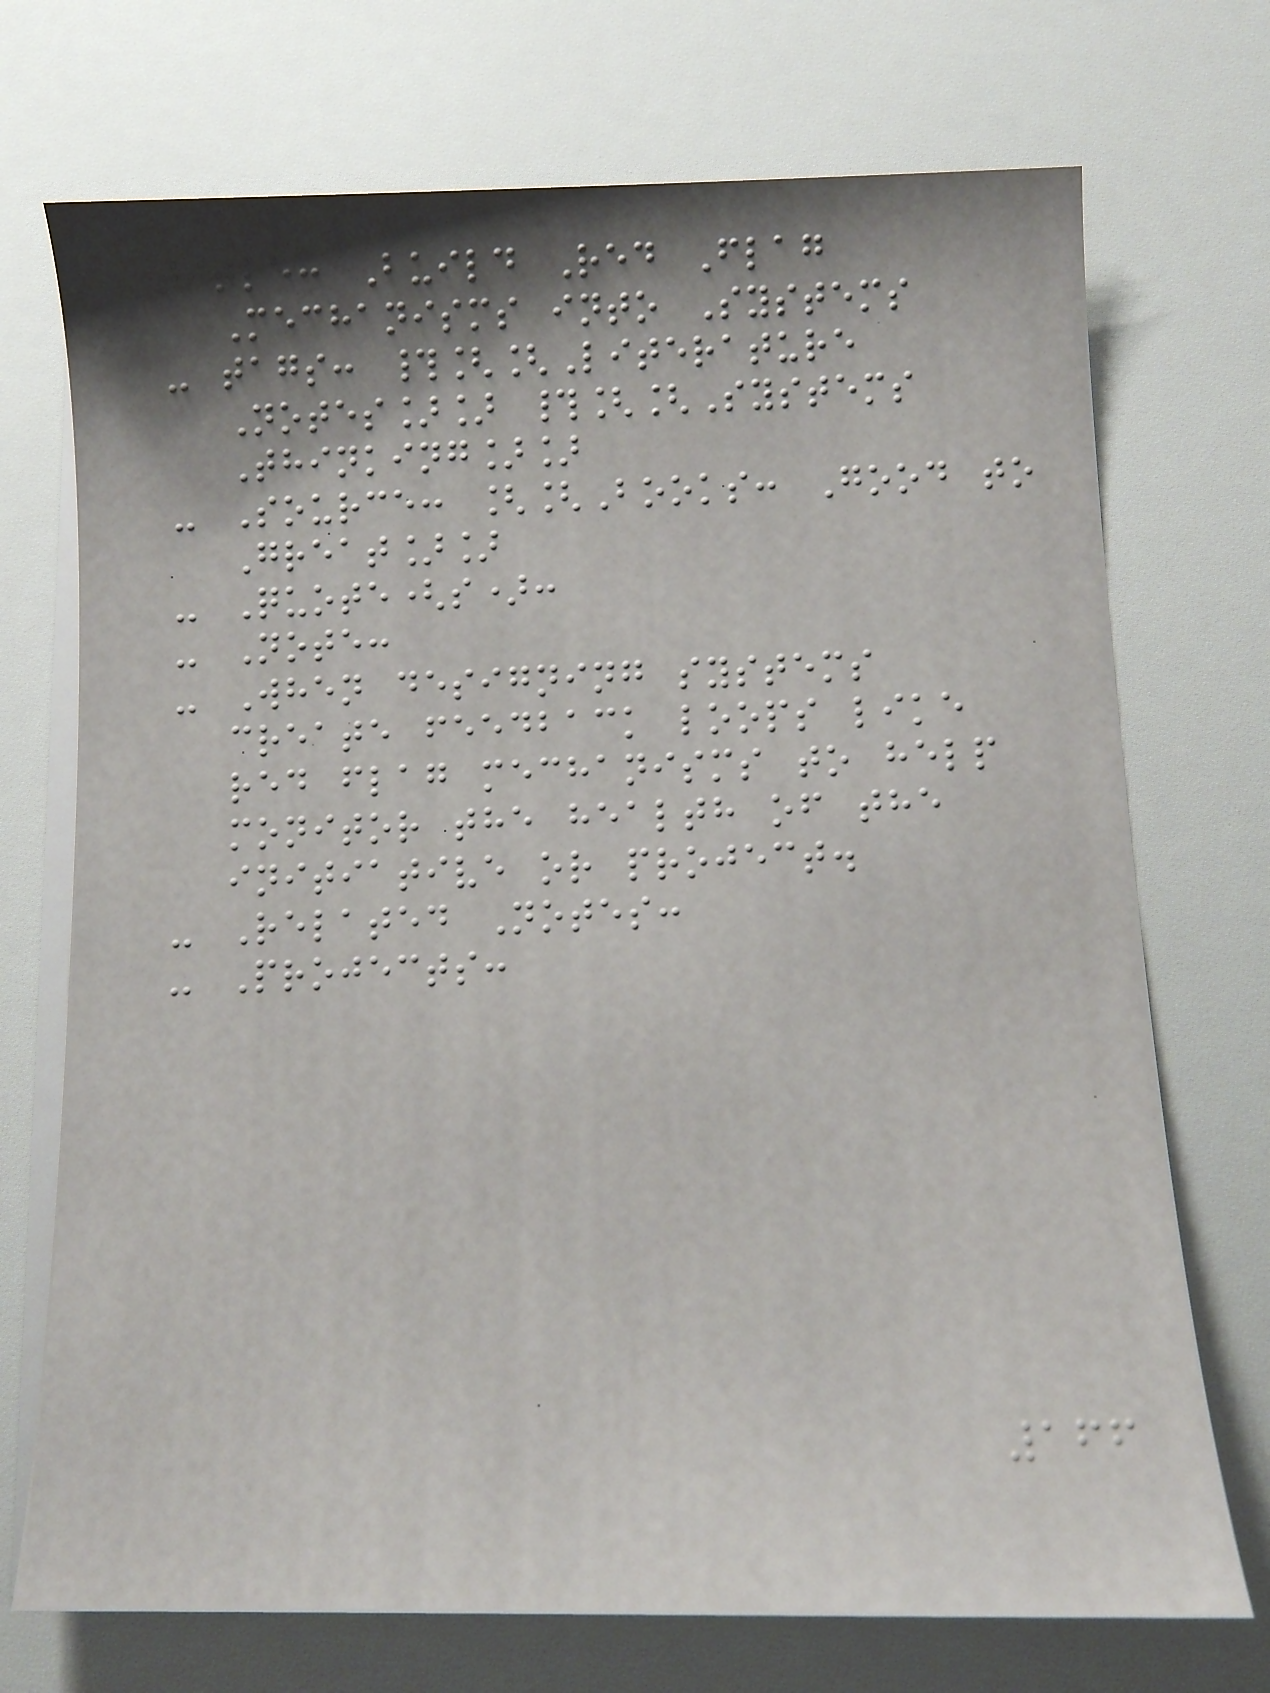title: Build Red Flag
Mechanisms into Systems
- tags: #[[Literature
Notes]] #[[Systems
Thinking]]
- Source: [[Books: Good to
Great]]
- Quote(s):
- Note:
- When designing systems
create feedback loops like
red flag mechanisms to help
monitor the health of the
initiative or project.
- Related Notes:
- Projects:
166
